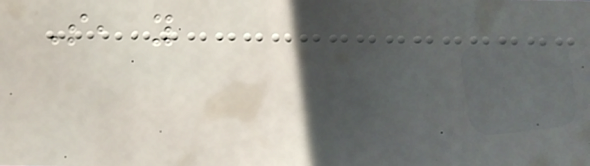So, you
